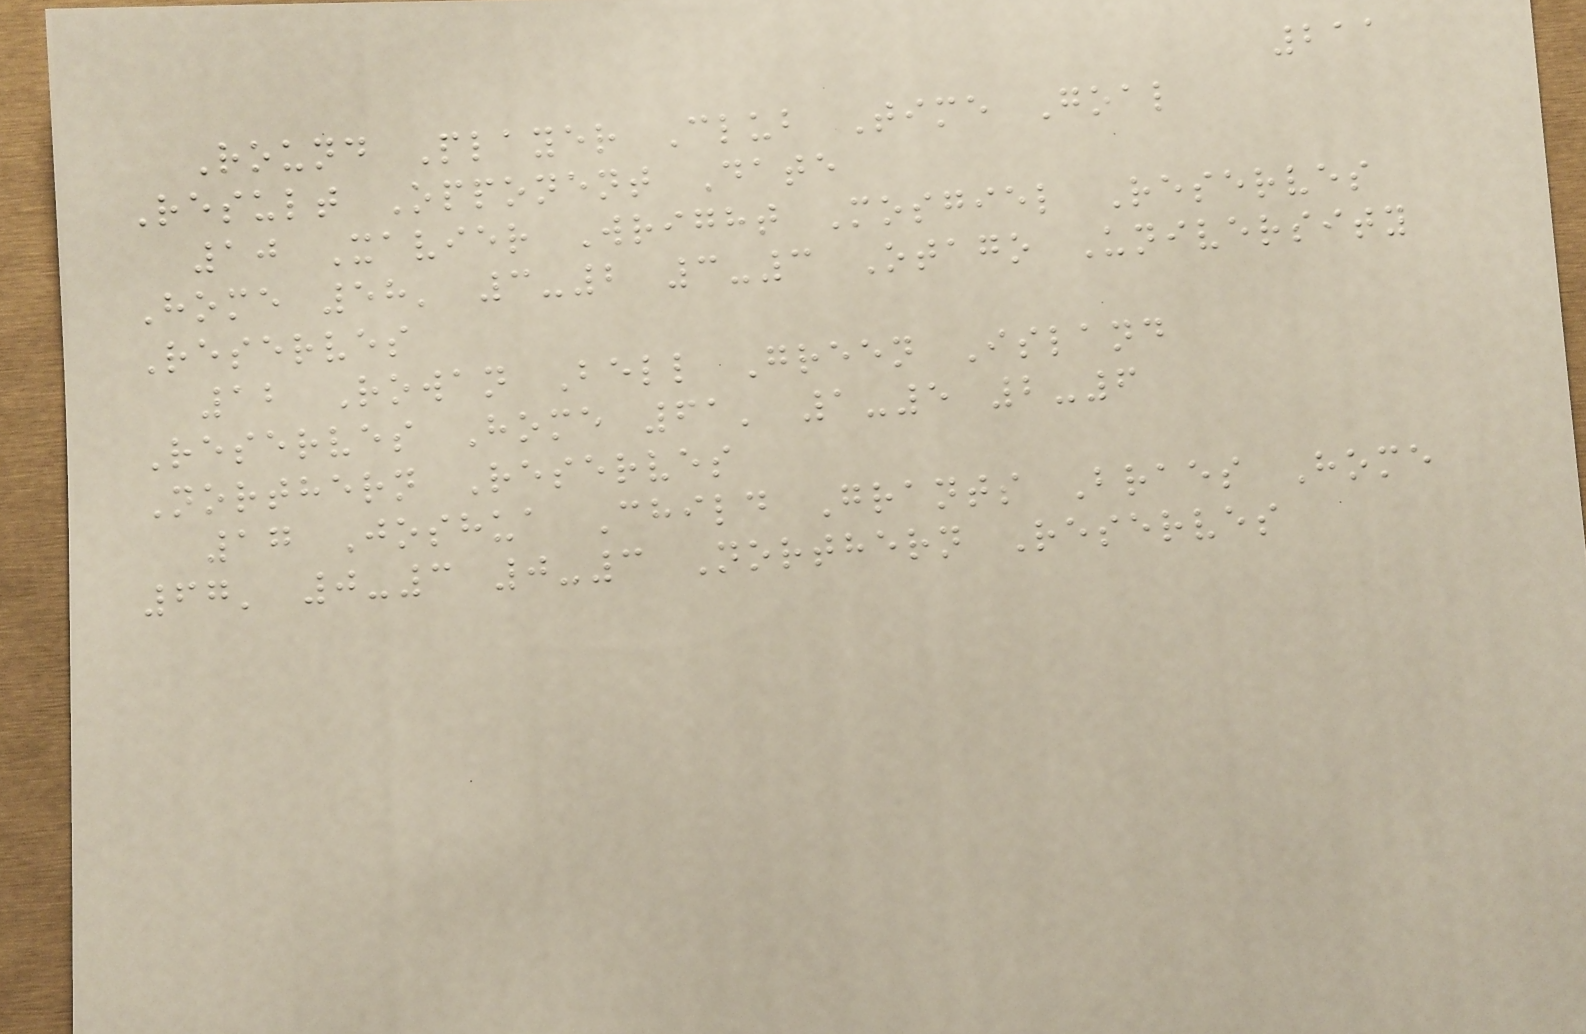211
Round Player Club Time Goal
Result Opponent Date
10 Xavier Wright Mosgiel Reserves
Home 58' 3-2 3-3 Otago University
Reserves
12 Rowan Bell Green Island
Reserves Home 61' 1-5 2-6
Northern Reserves
17 Joshua Child Grants Braes Home
67' 0-3 0-3 Northern Reserves
